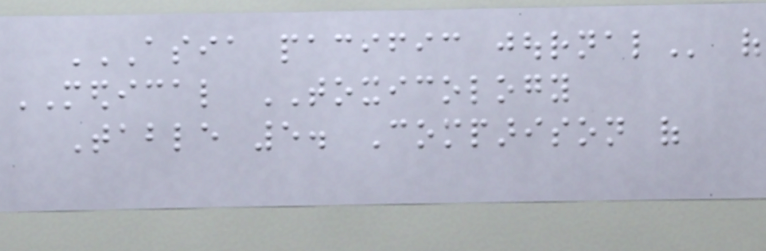ASIA PACIFIC JOURNAL of
MEDICAL TOXICOLOGY
Table 5. Comparison of
